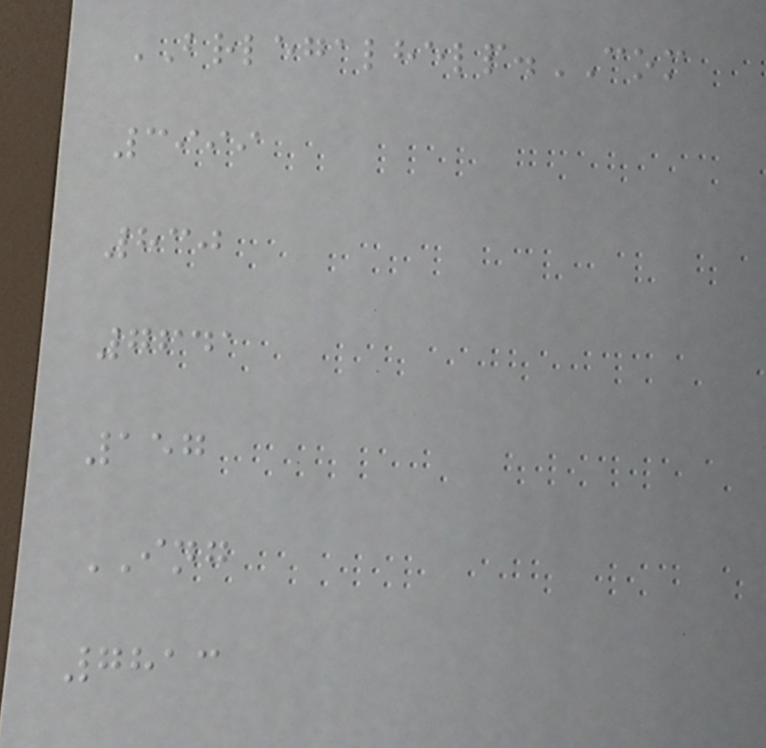BRLEGALHELP.COM
3999
830
7641
157
ING
7813
